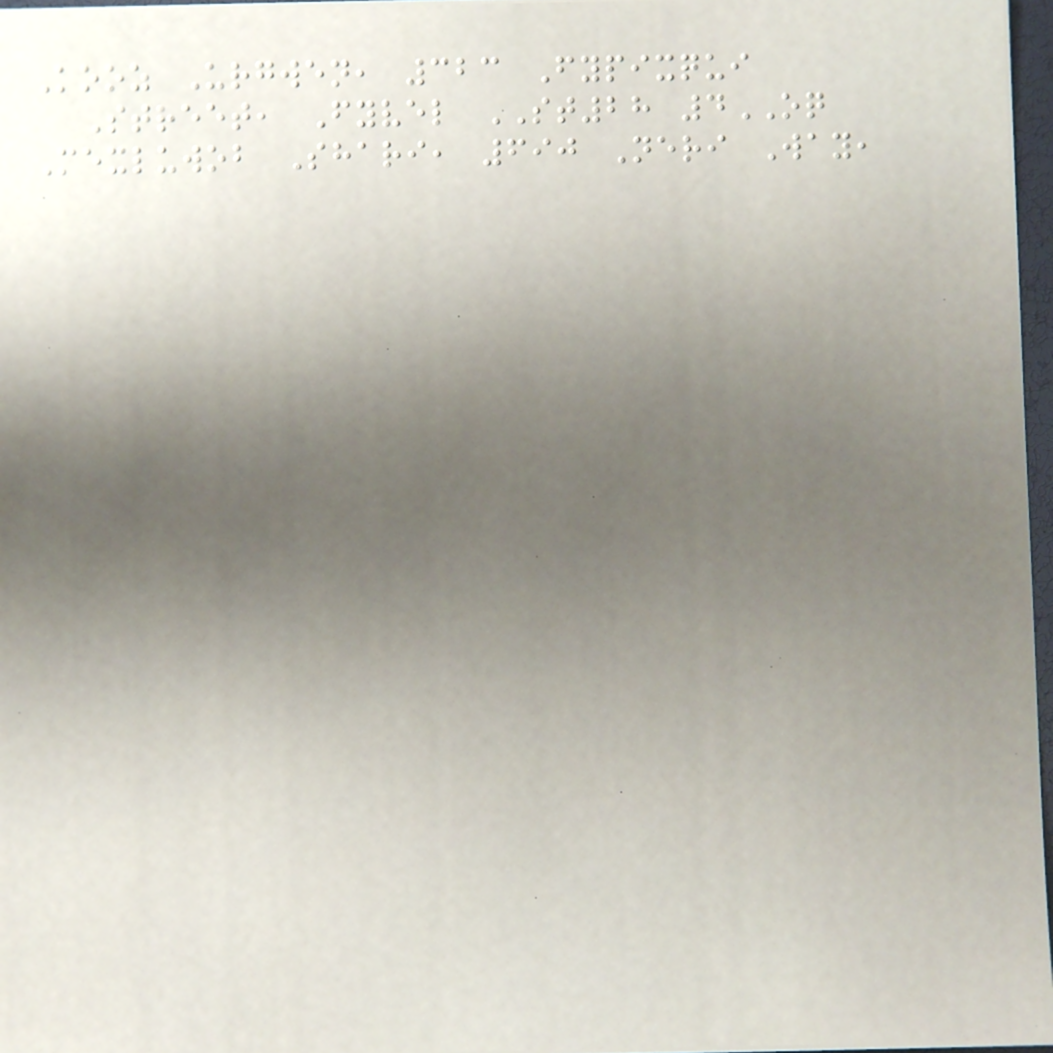Kooz Urgwen, 323 Fypixqui
Street, Fyvel ST28 4OQ
Mexluwob Shari, 690 Neri Way,
